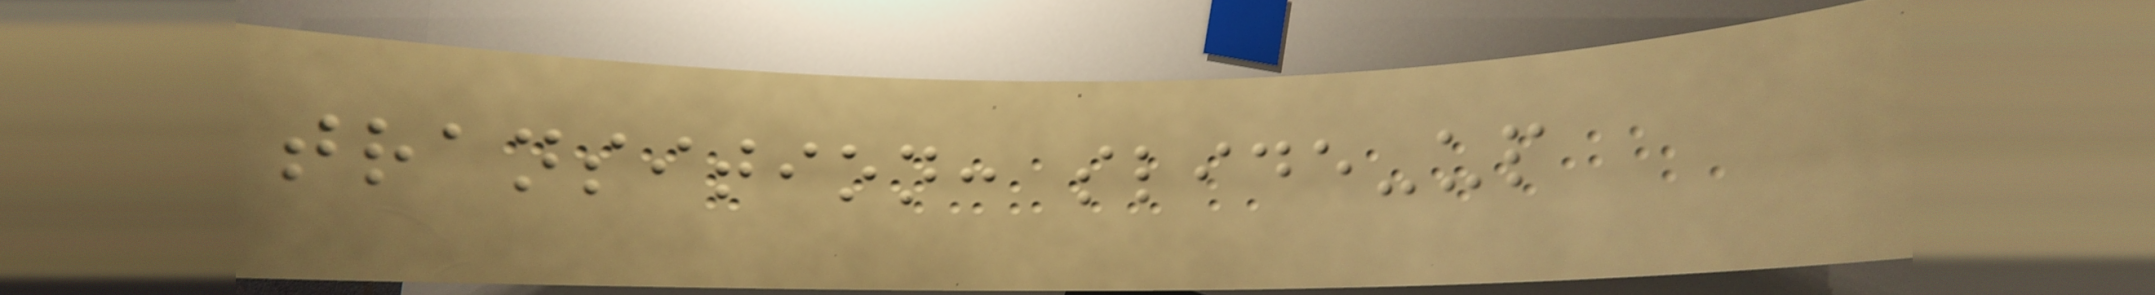transition: slide-up
